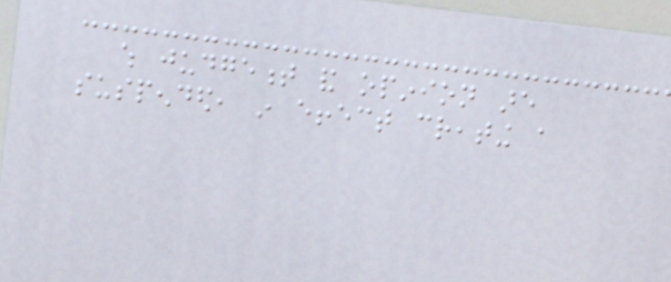which judgement and opinion are
suspended, in effect creating a
